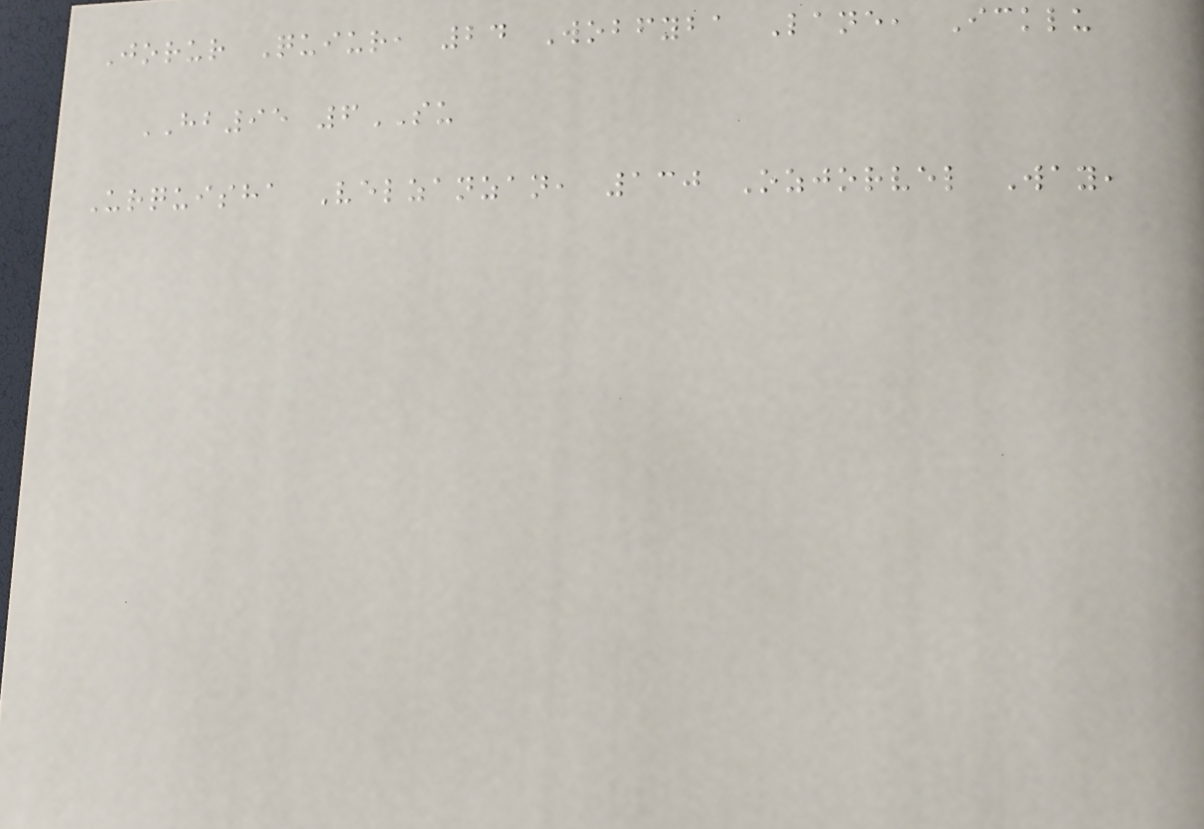Jorur Quiur, 24 Wobfyba Lane, Icklu
HB95 6SU
Urquisha Velzanzan, 130 Ozjorvel Way,
